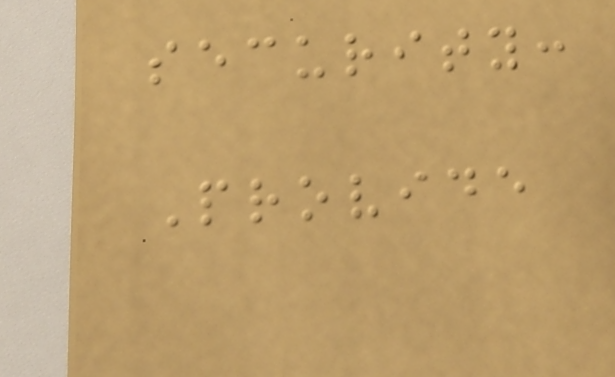security:
Provide
